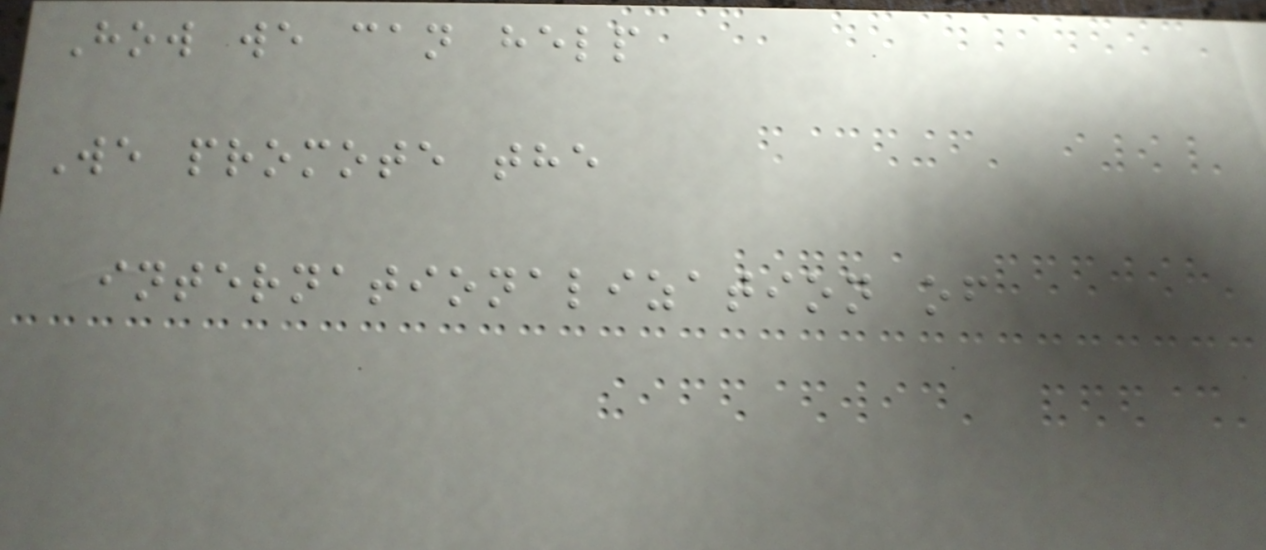How we can help
We promote the
internationalization of
